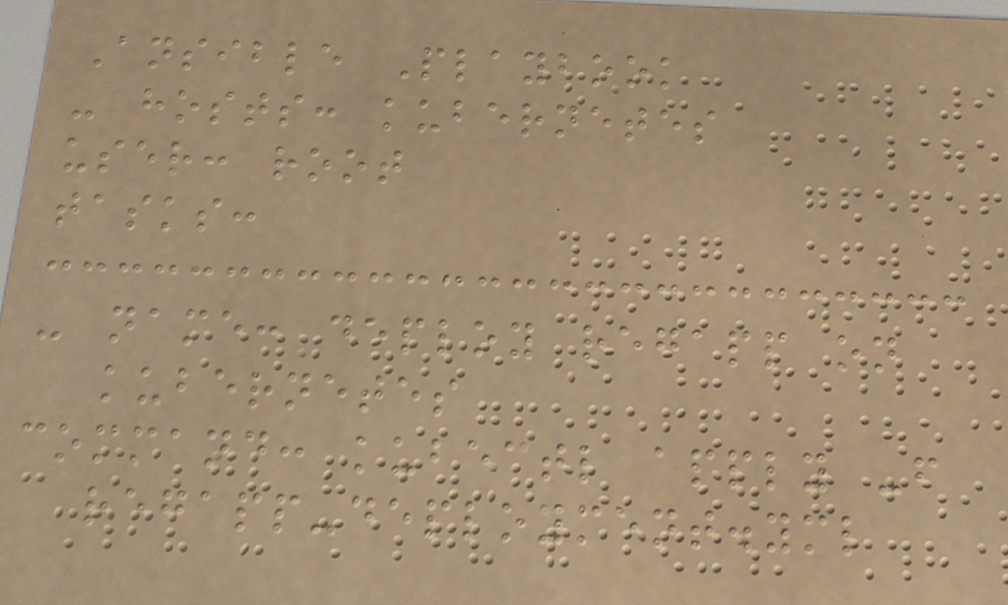Ansible Playbook
- hosts: kubernetes
user: root
tasks:
- name: deploy regapp on
kubernetes
command: kubectl apply -f
regapp-deployment.yml
